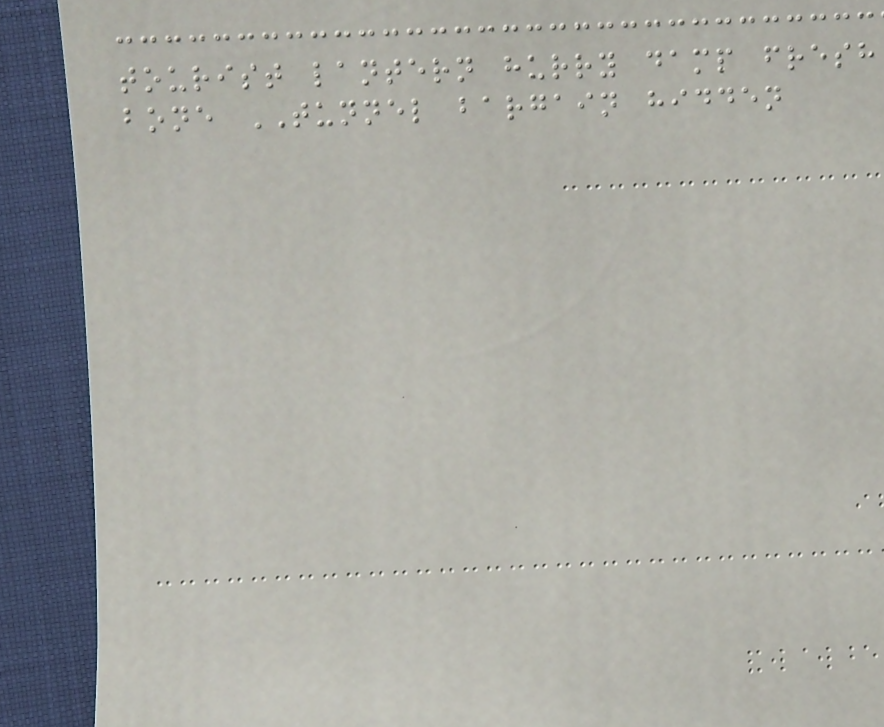tourist lantern hurry damp fresh
bone TUNNEL bargain hidden
